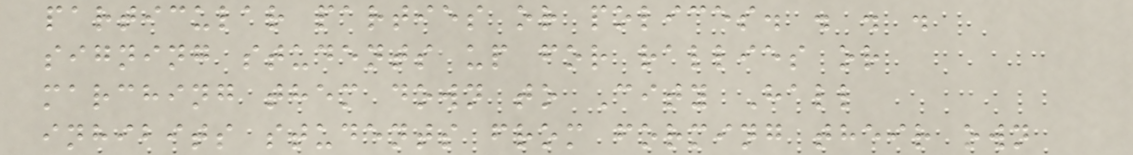particular parties or polices. . . .
signing students up for rallies or
marching them down to City Hall
inhibits students from forming their own
